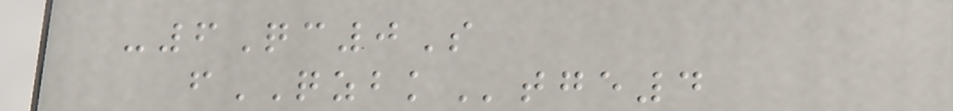-6Qc0S
fQZBKtge4
